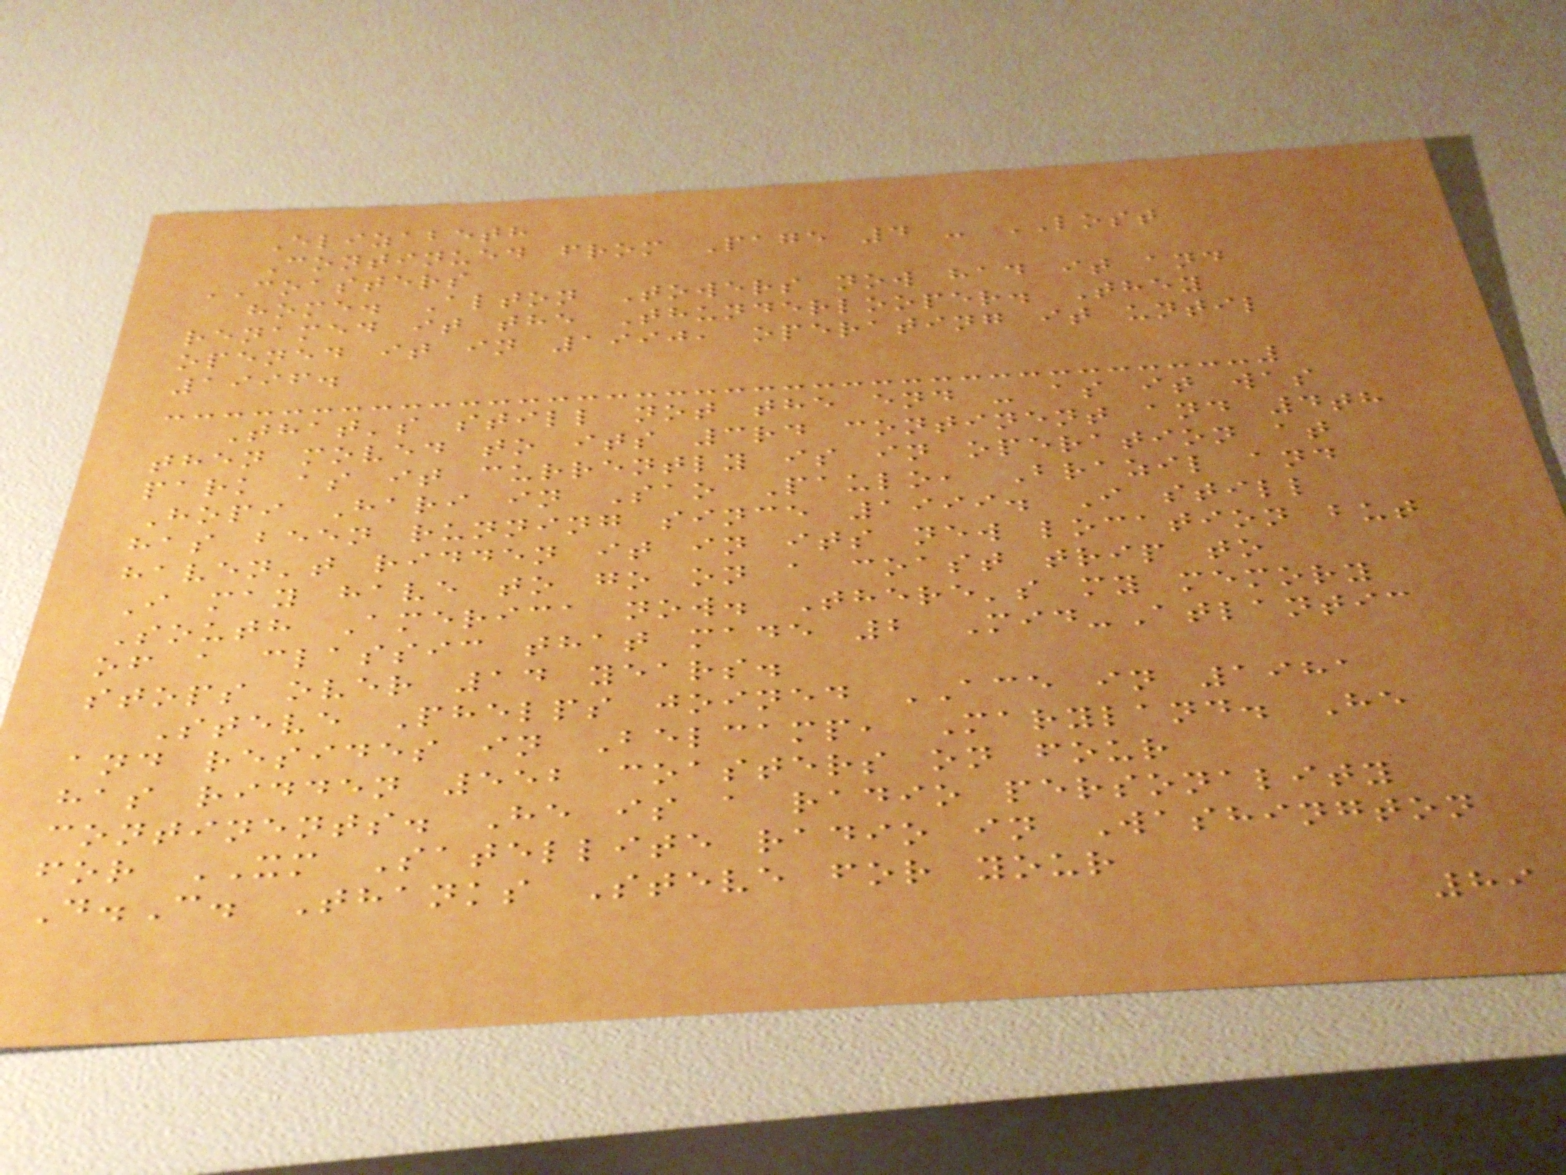Elizabeth
Continued from Page 4 - LOST
COASTERS
home. Alton Towers now had it and
renamed it the Thunderlooper. They
opened it in 1990, operating it until
1996.
That's still not the end - as it was
then moved to its 3rd continent and 4th
park as it currently is in operation at
Hopi Hari in Sao Paulo, Brazil and
has been running since 1999. I still
haven't ridden it in its new location but
I may have to go on a coast trip to
South America now. There's my memory
of a classic that made 2 Mid-Atlantic
stops over 14 years.
Steve Phelps joined ACE in 1981
and resides in Belcamp, Maryland. He
has ridden 552 coasters on four
continents. He is a radio personality
for XM Satellite radio in Washington
D.C. Thanks Steve for your
89
